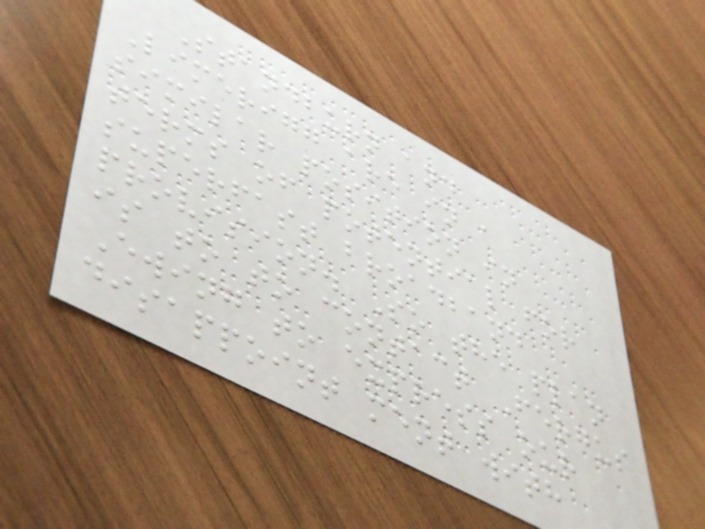Standburn and
Limerigg are in a
similar position in
terms of potential for
superfast broadband
provision. So the plan
is to to contact Fergus
Ewing to express our
disappoint ment with
